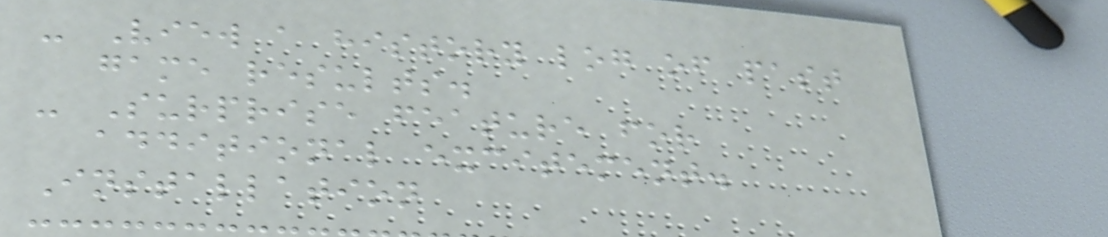- View a history log of past
game results.
- Surprise feature for
additional excitement.
Installation
